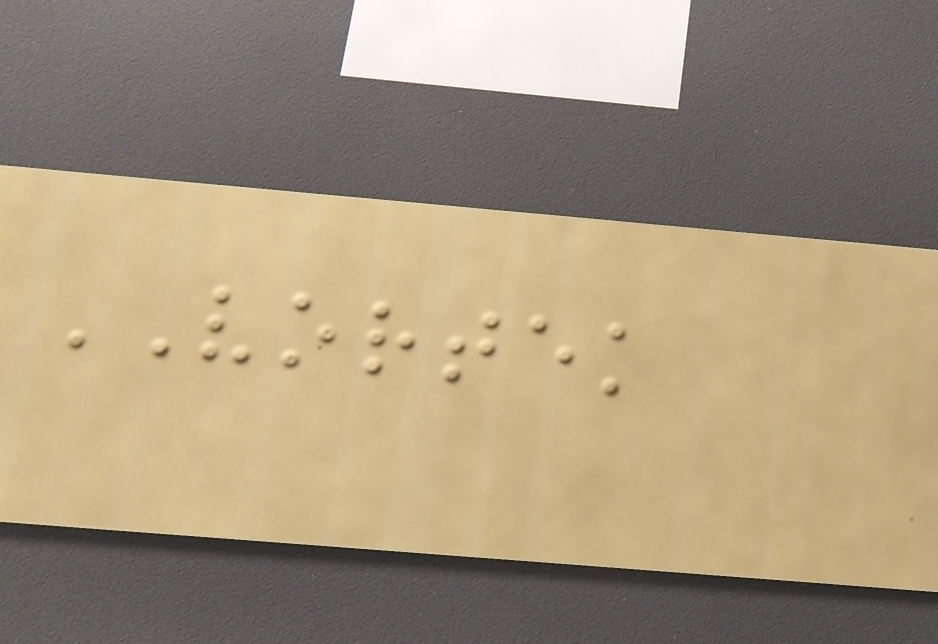VORTEK
